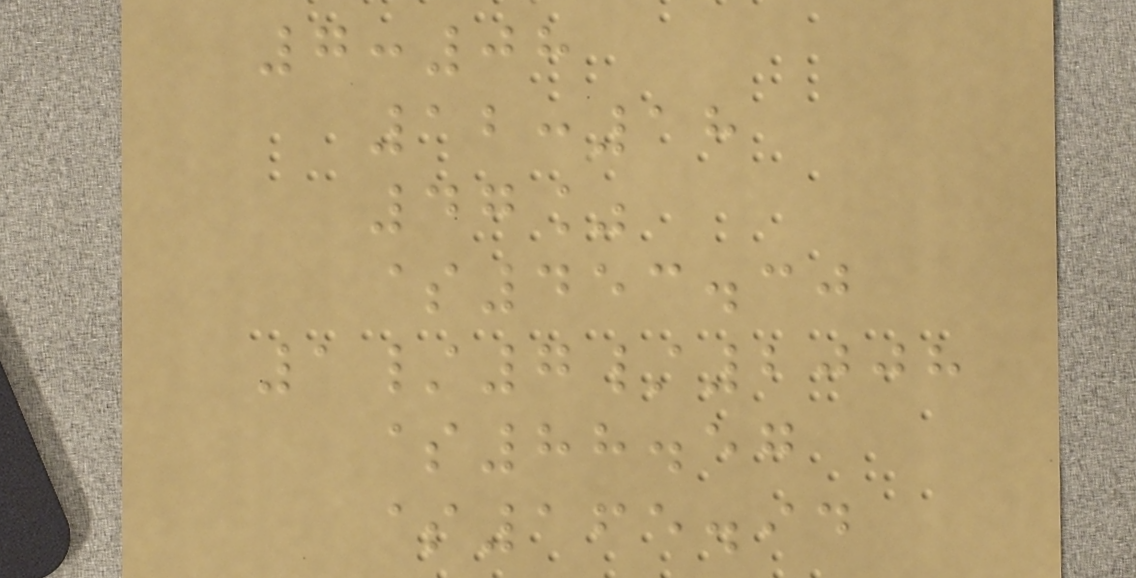7:08
12:18
47%
$453.30
1/7/2008
$88.57
$165.94
